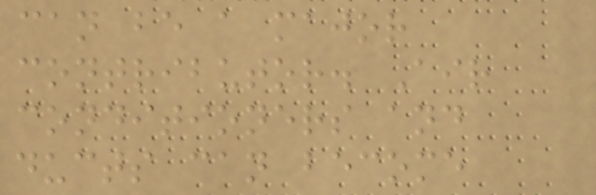can be a major
contributor. Air
conditioners and
ducts can become
